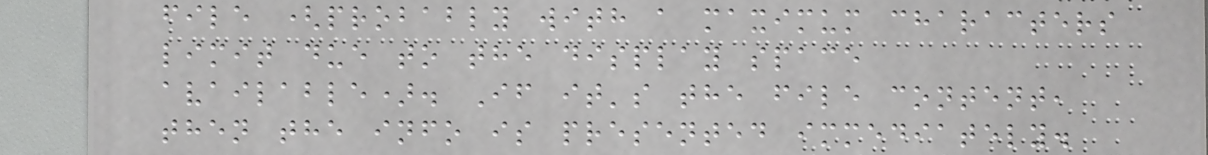file (probably with a maximum characters
limit due to the display space
available). If it's the file content,
then the info is presented immediately.
